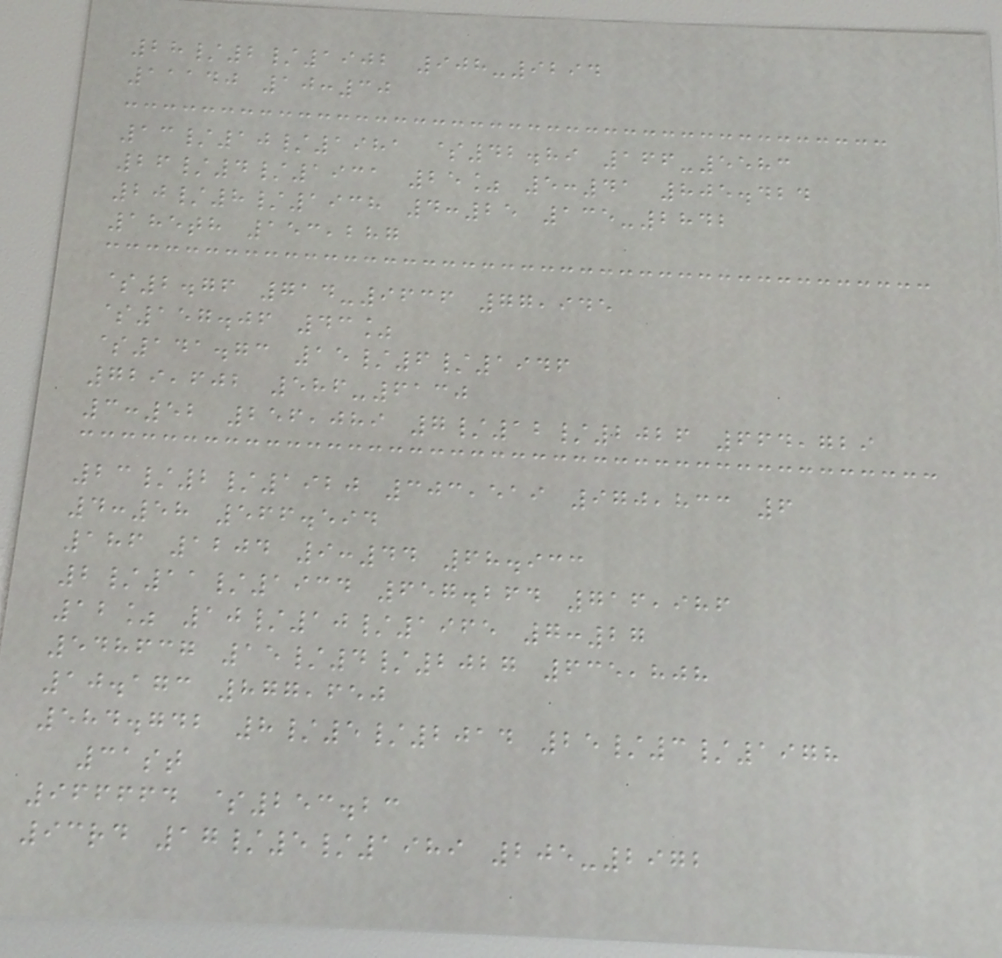28/2/1902 908-9294
11140 10:30
13/10/1981 $42.89 166-5583
26/4/1931 25% 5:41 805.424
20/8/1938 4:25 135-2842
185th 153,287
$2.76 714-9636 77,945
$157.06 43%
$141.73 15/6/1946
729,602 586-6130
3:52 256,089 7/12/2026 664,729
23/2/1920 303,519 970,833 6
4:58 566.594
186 1204 9:44 68.933
2/11/1934 657.264 716,986
12% 10/10/1965 7:27
548637 15/4/2027 635,808
10.173 877,650
584.742 8/5/2014 25/3/1978
31st
966664 $253.23
93rd 17/5/1989 205-2972
